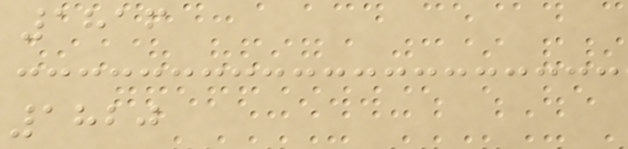1816
1820
